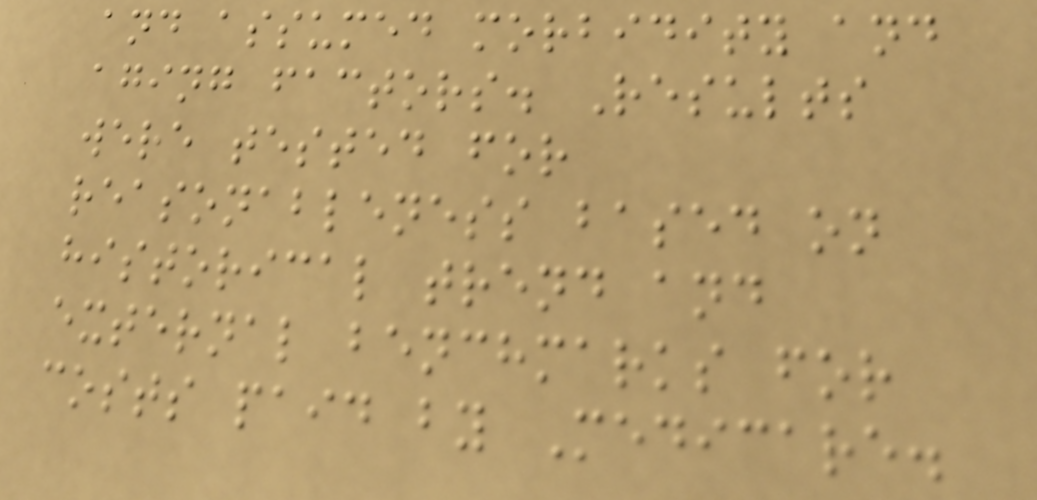and assumed morbidity and
aging factors. Results
were tested for
reasonableness based on
historical trend and
external benchmarks for
costs paid by Medicare.
